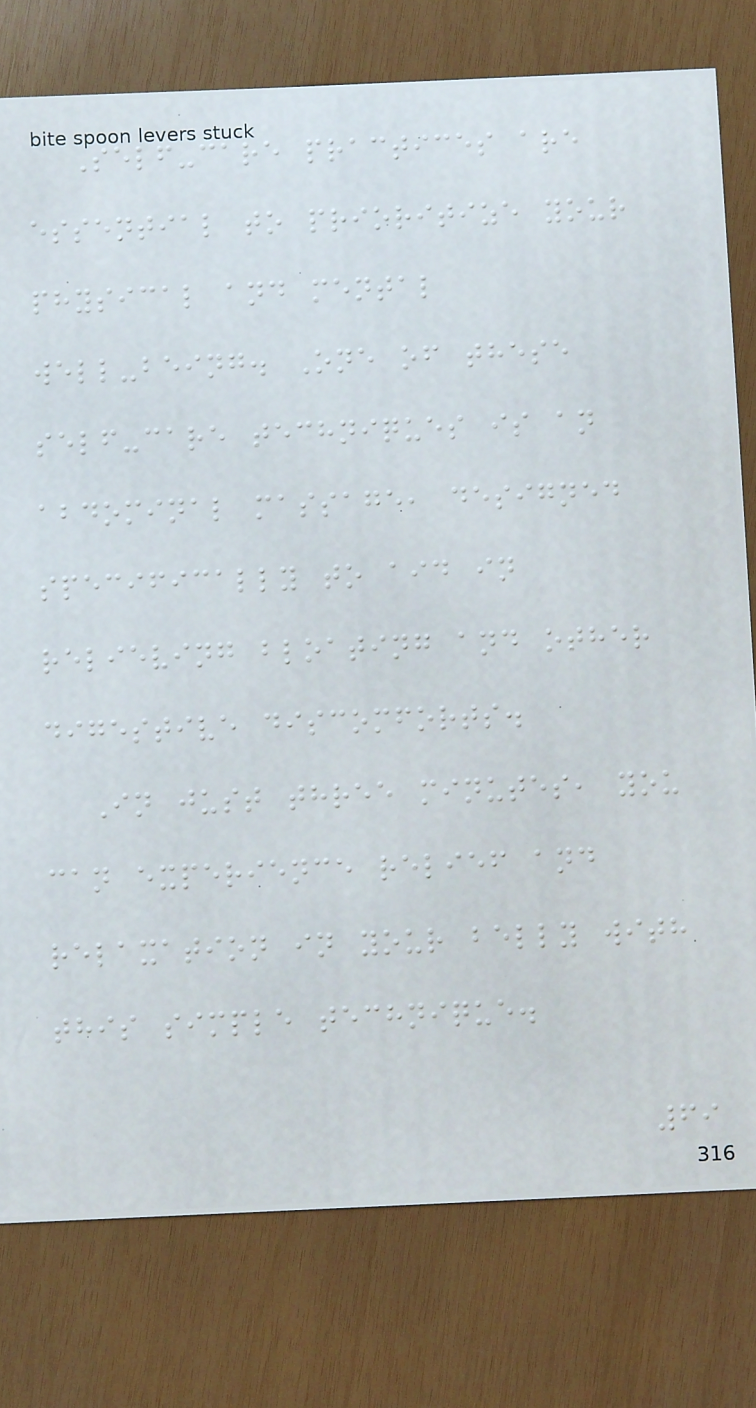Self-care practices are
essential to prioritize your
physical and mental
well-being. One of these
self-care techniques is an
abdominal massage, designed
specifically to aid in
relieving bloating and other
digestive discomforts.
In just three minutes, you
can experience relief and
relaxation in your belly with
this simple technique.
69
